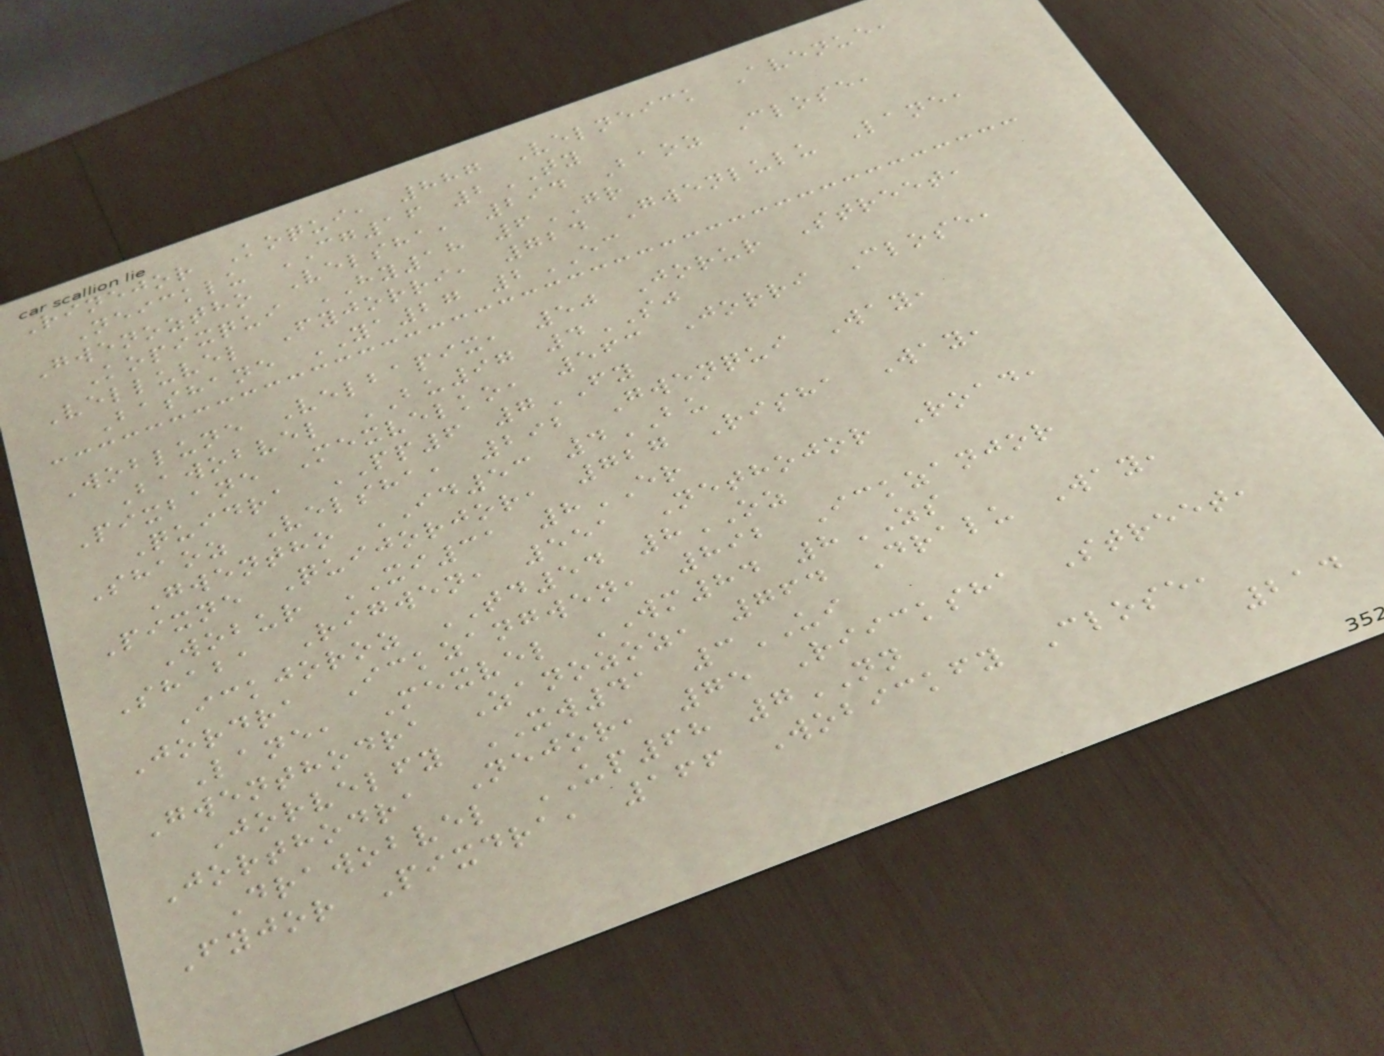Rinejor Koqui, 887 Velneick Avenue,
Neicklu CG16 2TY
Gwenoztho Velsha, 294 Baoz Close,
Kopixqui HY18 6GR
Velluvel Fyjorri, 724 Gwenlulu Lane,
Bashane YA27 2EC
Woblune Velbapix, 50 Jorur Street,
Bawobvel BU97 4SJ
Pixbane Mexvelko, 563 Jorri Close,
Quidra PP6 7FY
Shaoz Velsha, 292 Gwenqui Way,
Gwentho ID53 4BU
Pixne Quijorjor, 727 Risha Way,
Wobur XI31 8ER
Shaba Rigwen, 551 Nethojor Road,
Ickjoroz TD54 8OZ
Jordra Ickzangwen, 892 Ickzanjor
Lane, Mexvel WM84 8ZS
Gwenthodra Zanozoz, 764 Dralu Way,
Jorvelfy XW41 3UI
Jorthodra Nejor, 75 Riicksha Street,
Drawobvel UP68 7NN
Fyjor Pixdra, 166 Wobickfy Close,
214
